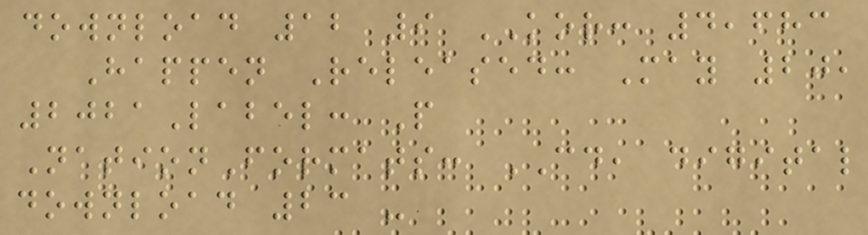download 12 9 KOR: 4,683
Happen Released: May 20,
2021Label: P
NationFormats: CD, digital
download 23 -
